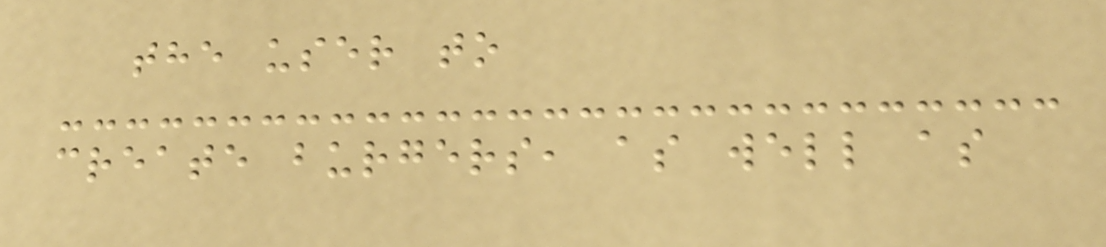the user to
create burgers, as well as
